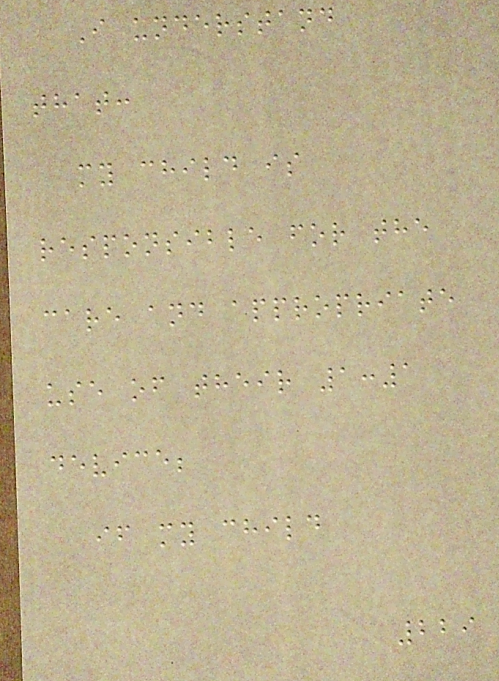I understand
that:
my child is
responsible for the
care and appropriate
use of their 1:1
device;
if my child
229
